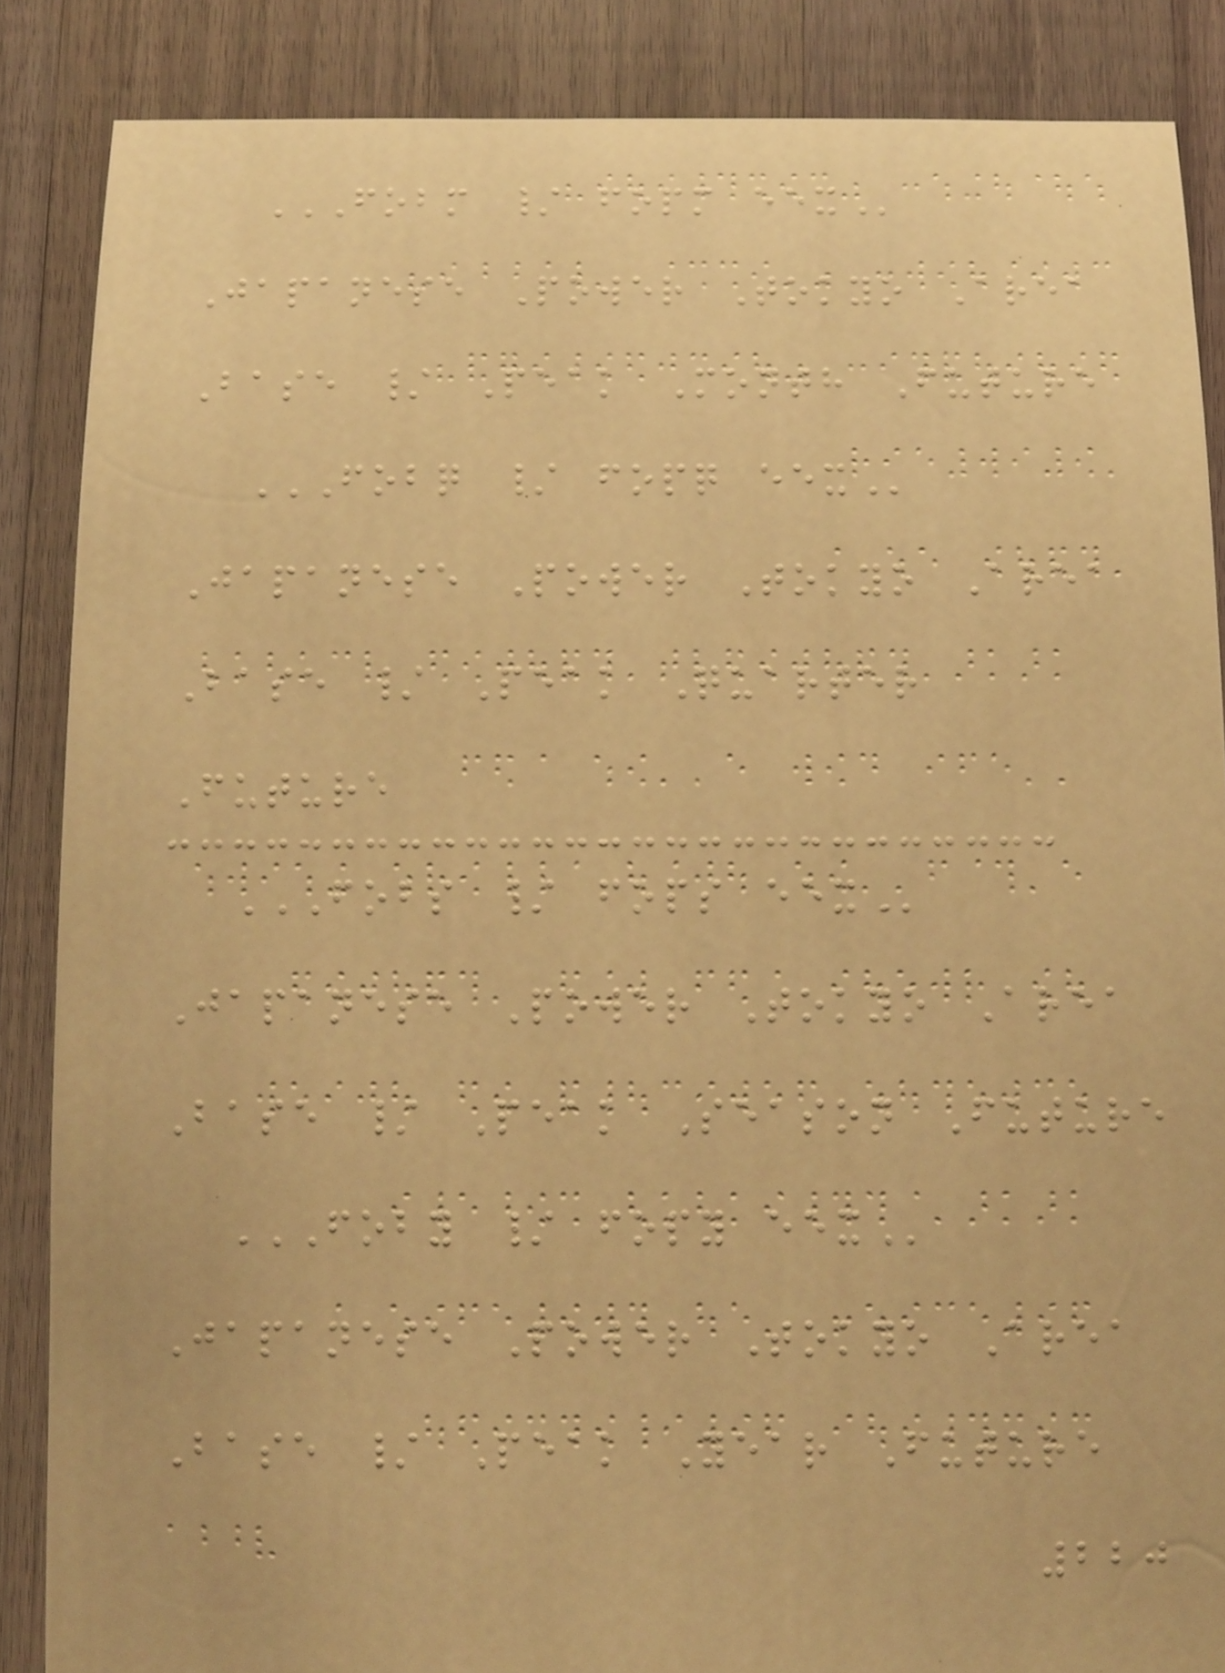FOBM / FOPM EEX
Japanese Power Tokyo Area
Base / Peak Month Future
FOBQ / FOPQ EEX
Japanese Power Tokyo Area
Base / Peak Quarter
Future
FOBS / FOPS EEX
Japanese Power Tokyo Area
Base / Peak Season Future
FOBY / FOPY EEX
Japanese Power Tokyo Area
Base / Peak Year Future
220
